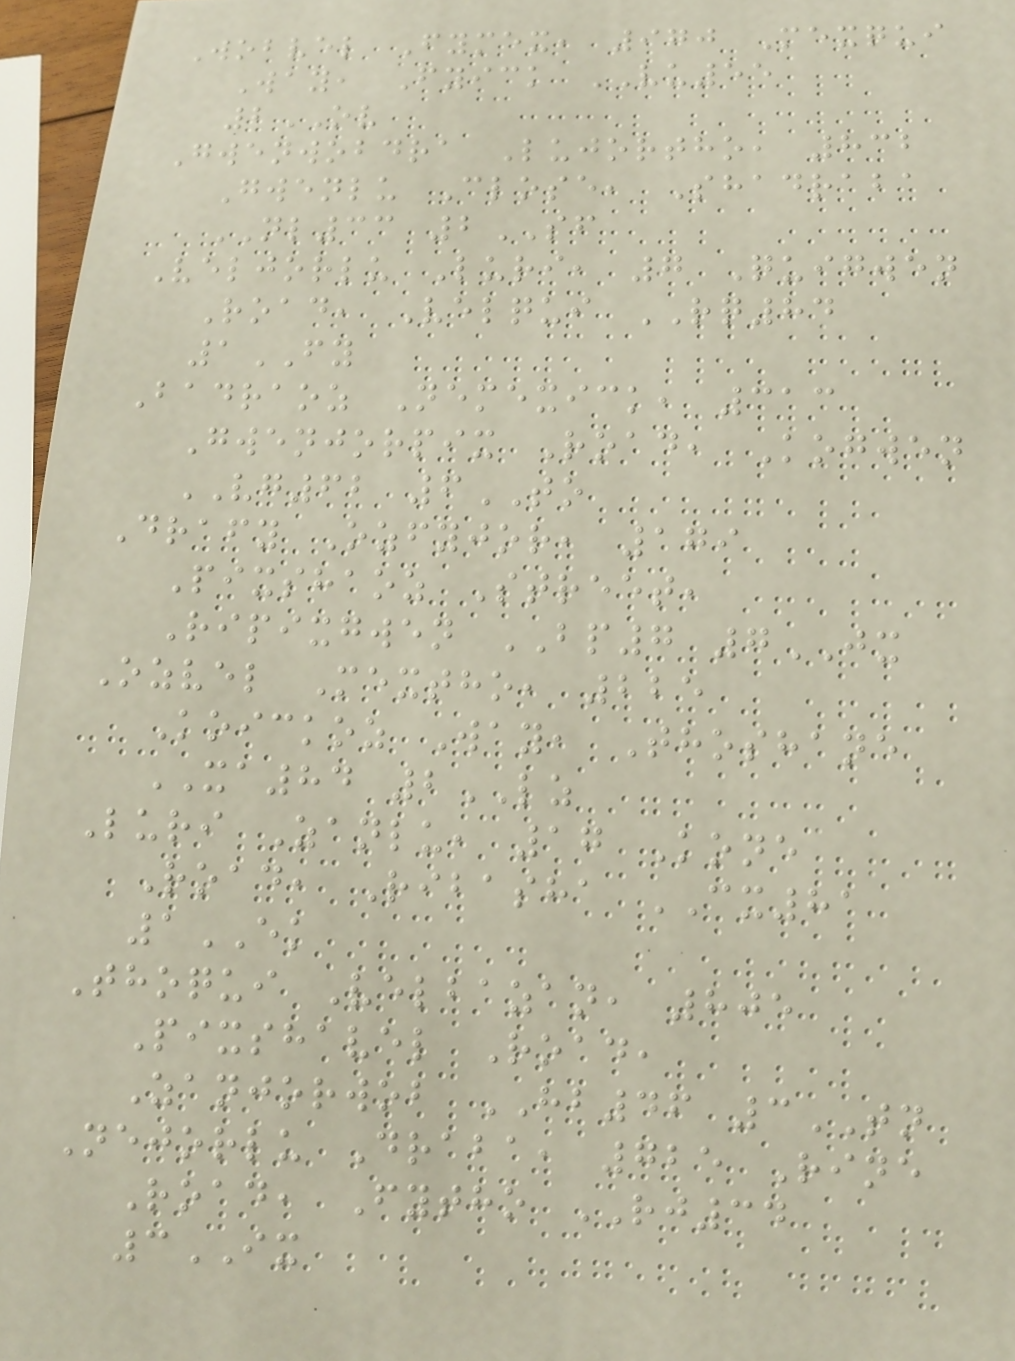Wobvel Fymex, 970 Mexqui
Way, Fyick VU55
2OV
Gwenwobdra Lujortho, 832
Gwenlu Close, Shadraba
NL33 2SF
Veljorlu Luri, 7 Quigwen
Road, Velqui RQ84
1FY
Badraoz Nemexick, 313
Gwenjorpix Road, Kogwen
VG62 6TO
Drafy Ozfyjor, 179
Pixshaoz Street,
Ripixgwen BP7 7JX
Ozvel Mextho, 225
Koickoz Way, Thoshane
XA84 2LZ
Luri Zanlu, 17 Kone
Road, Ribasha CX81
1EK
Thoqui Velbazan, 805
Pixshavel Road,
Zanjorwob HB46 3TN
Nejorlu Draba, 725 Rine
Road, Fytho RJ34
3IX
